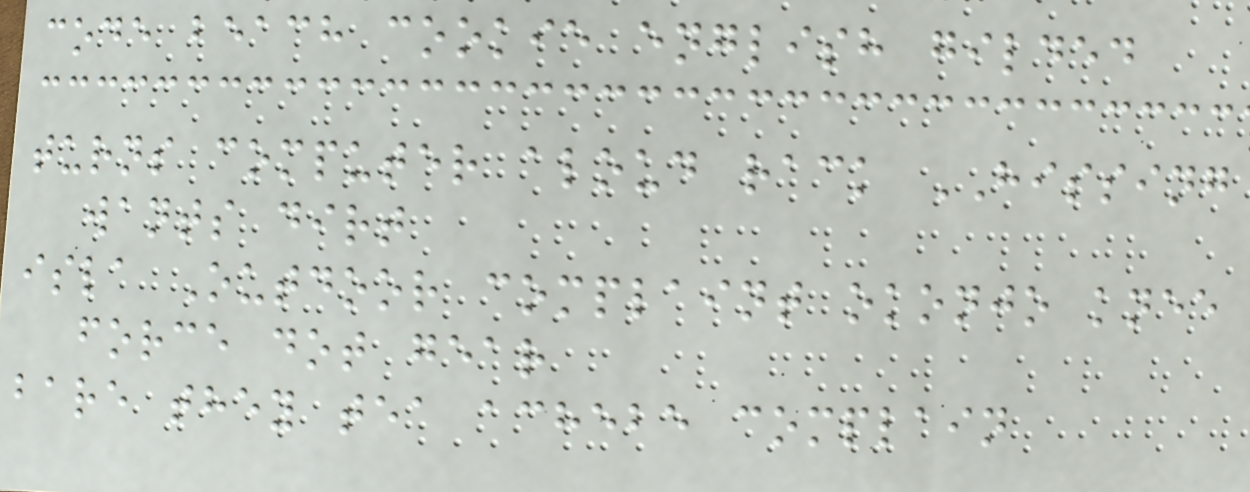code beach cookie english gilded
turns computer aloud rack HISSING
wants dirt
isla Outdoor complaint okonjo knee
force dot gear
bare they tea achebe complain
